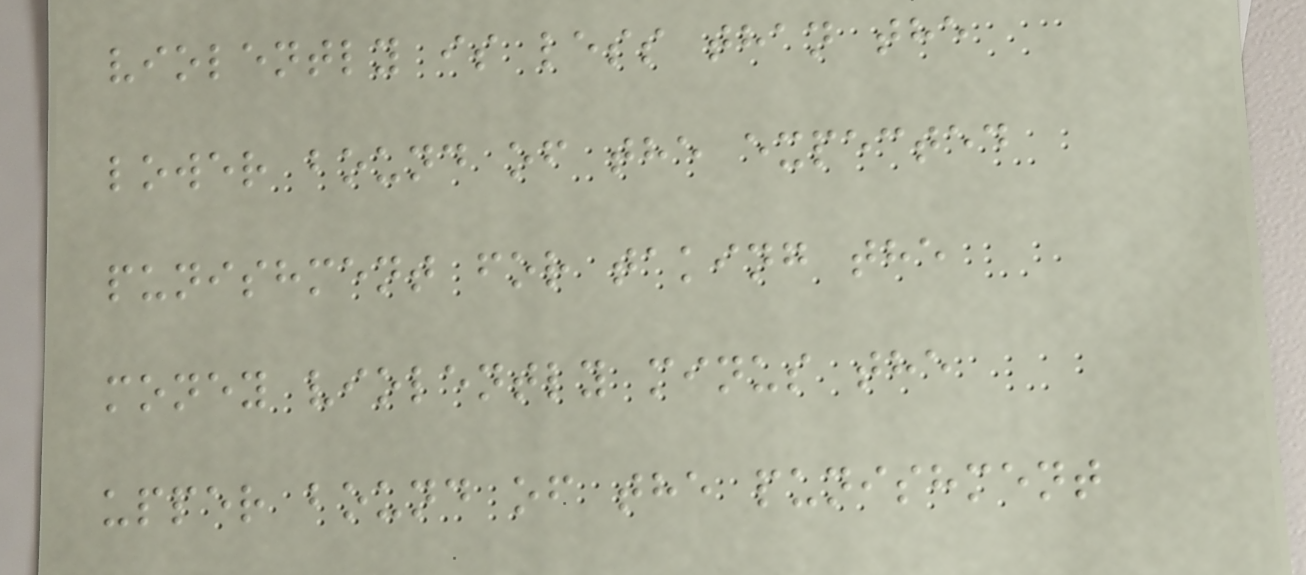violently is less than the
lower bound of the expected
punishment for taking the
money violently minus the
upper bound of the punishment
